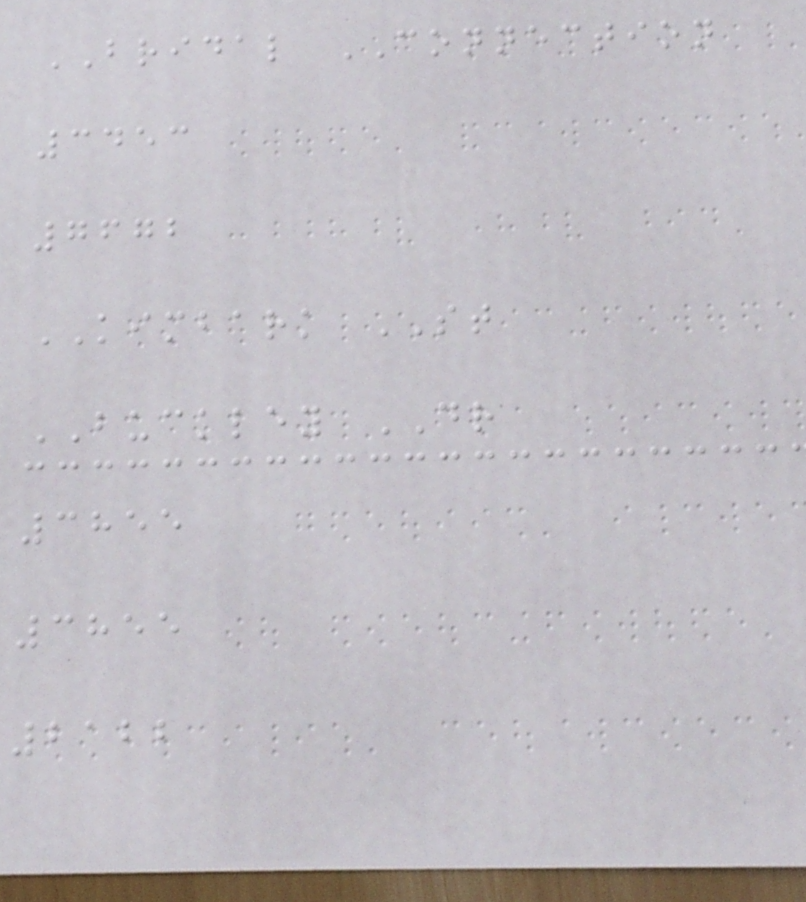BRIDAL CONNECTION
3453
7672
KIMBARK ST
BUCKLEY DR
3855
3855
2122
